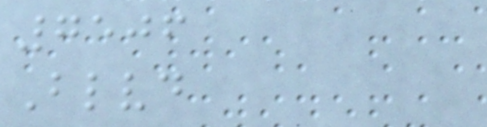7506
Blvd
